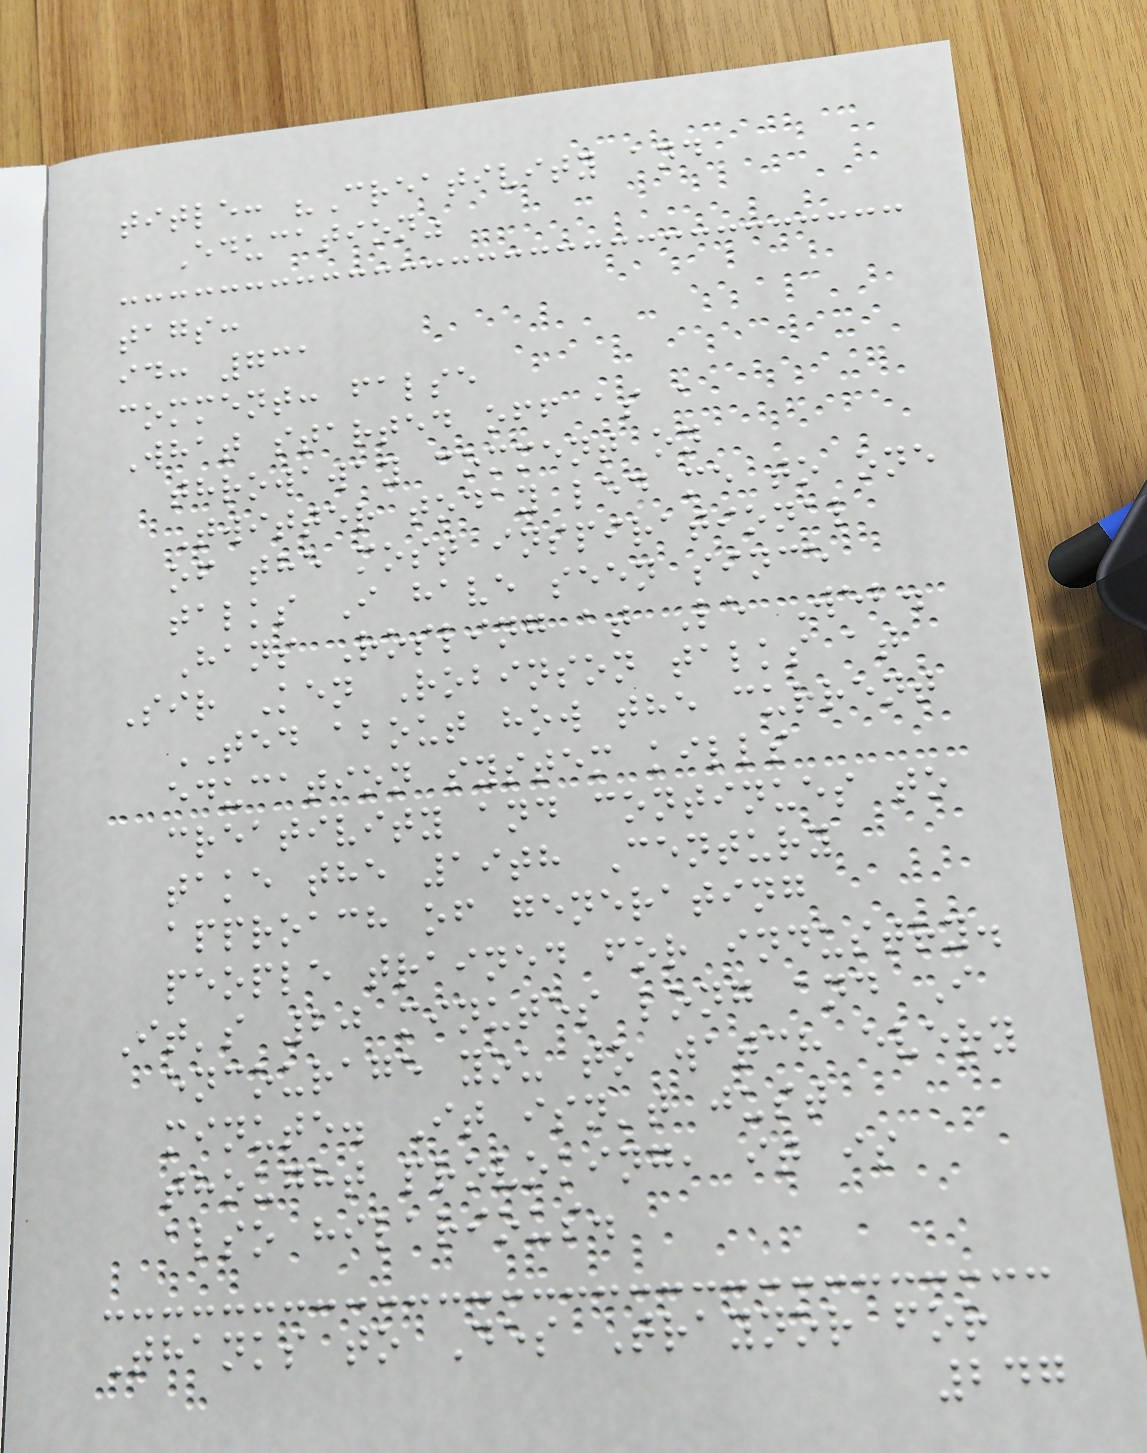title: "Creativity and
Education"
tags:
id: 731
comment: false
What started off as a
throwaway comment on
Twitter today led me to one
of the most inspirational
talks I have seen since
Hans Rosling at Le Web.
Sir Ken Robinson talks at
TED about how the current
education system kills
creativity and continues to
take the 19th Century
approach of generating
people trained for industry.
It's 20 minutes long and I
encourage you to watch every
minute. It isn't just
thought provoking, it is
also hilarious.
Thanks to Des Traynor for
247
